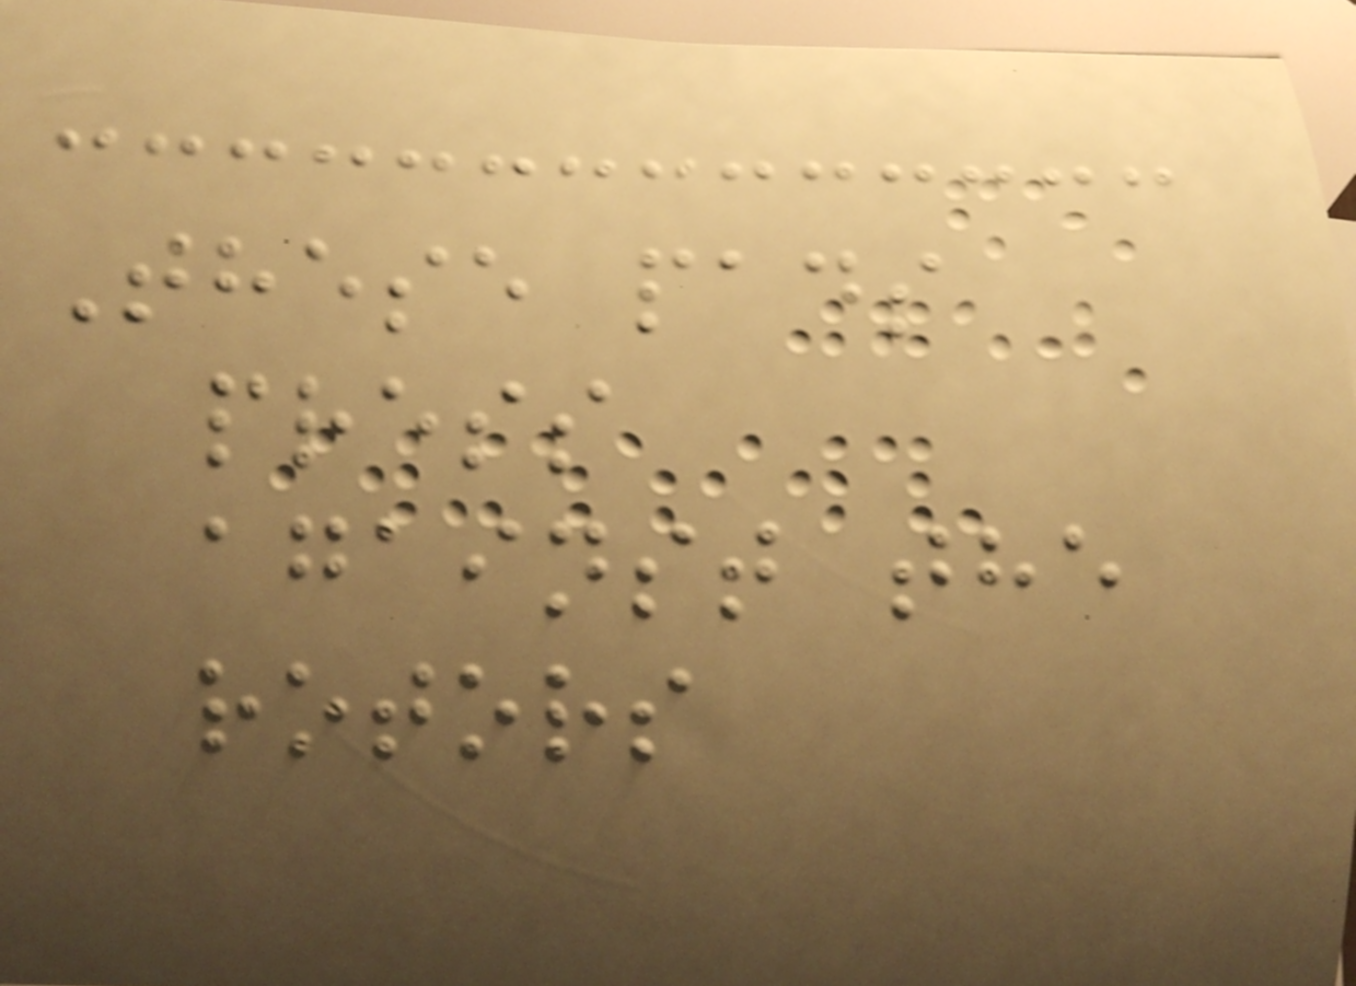These pads
press
against the
rotors
